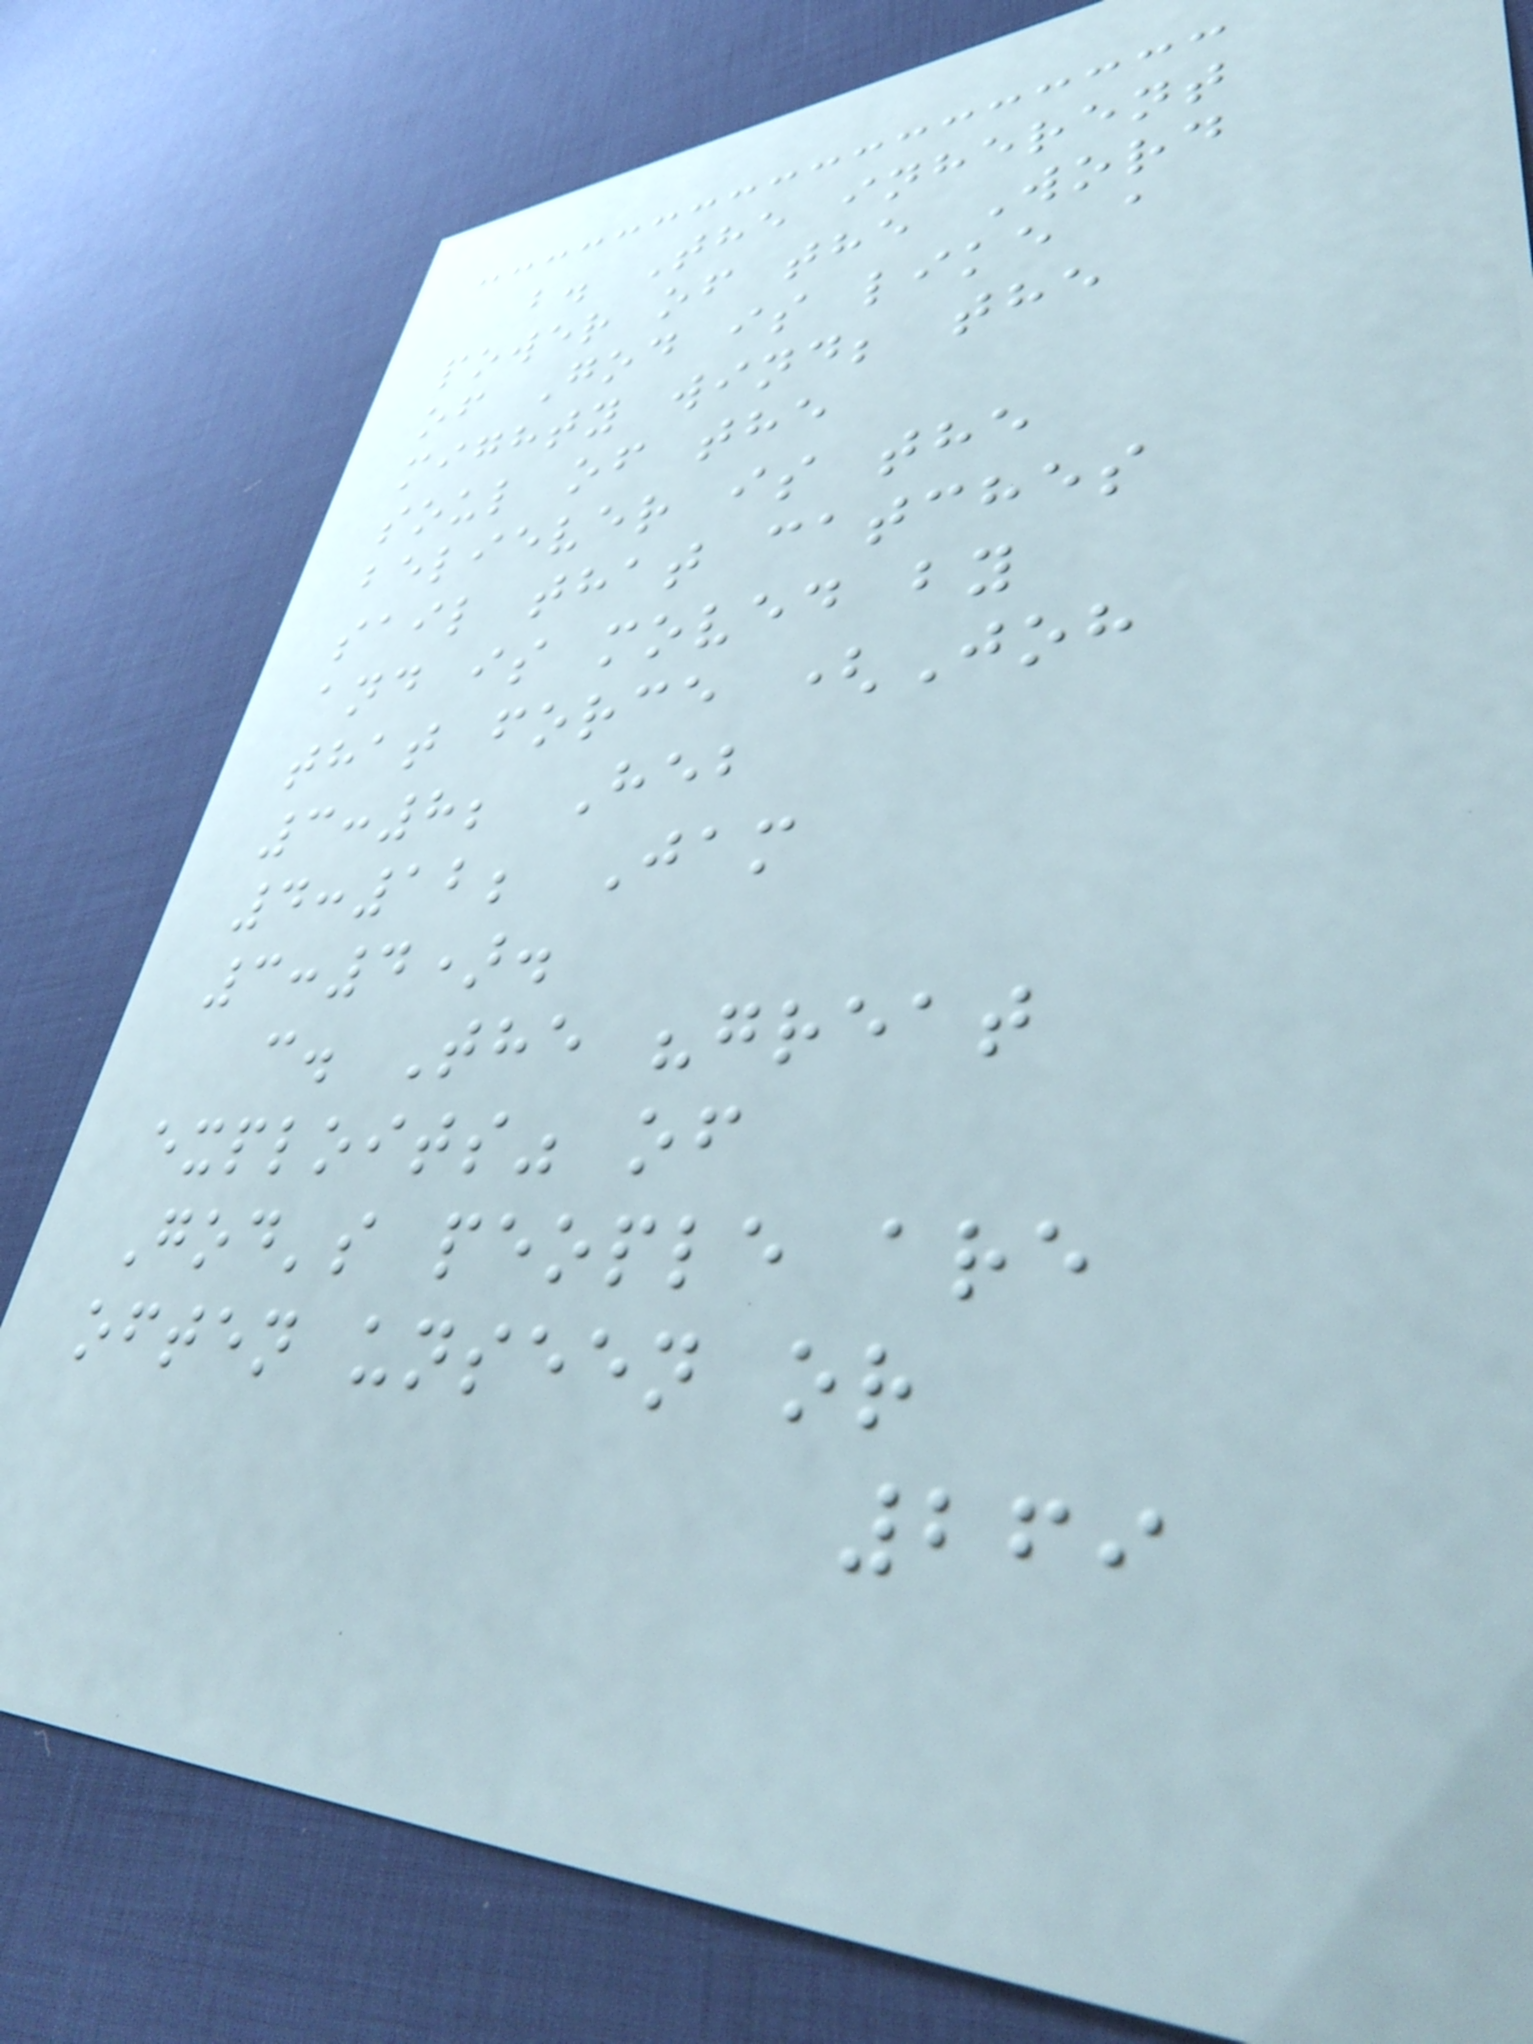b. The inherent
power of the Word
of God is like a
mighty wind; the
soul of the
believer is the
sail that catches
and is moved by
that force (Joh
3:8; Heb
4:12; Jam
3:4).
c. The "great
exploits" of
God's people are
often unseen or
269
